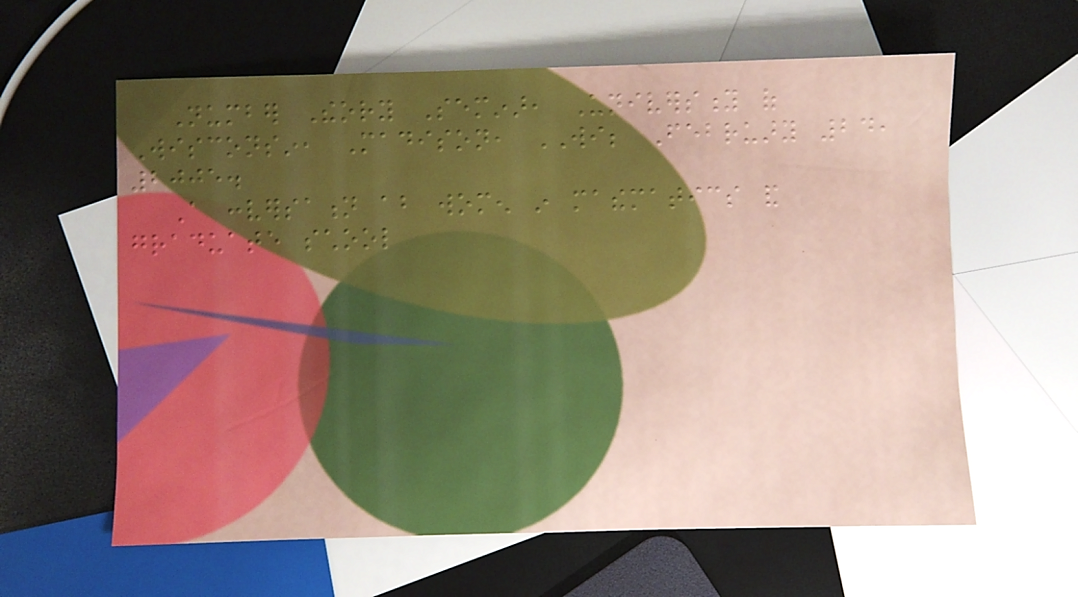Number Theory Seminar, University of
Wisconsin, Madison, WI; February 24,
2005.
A conversation about women in mathematics and
graduate school
